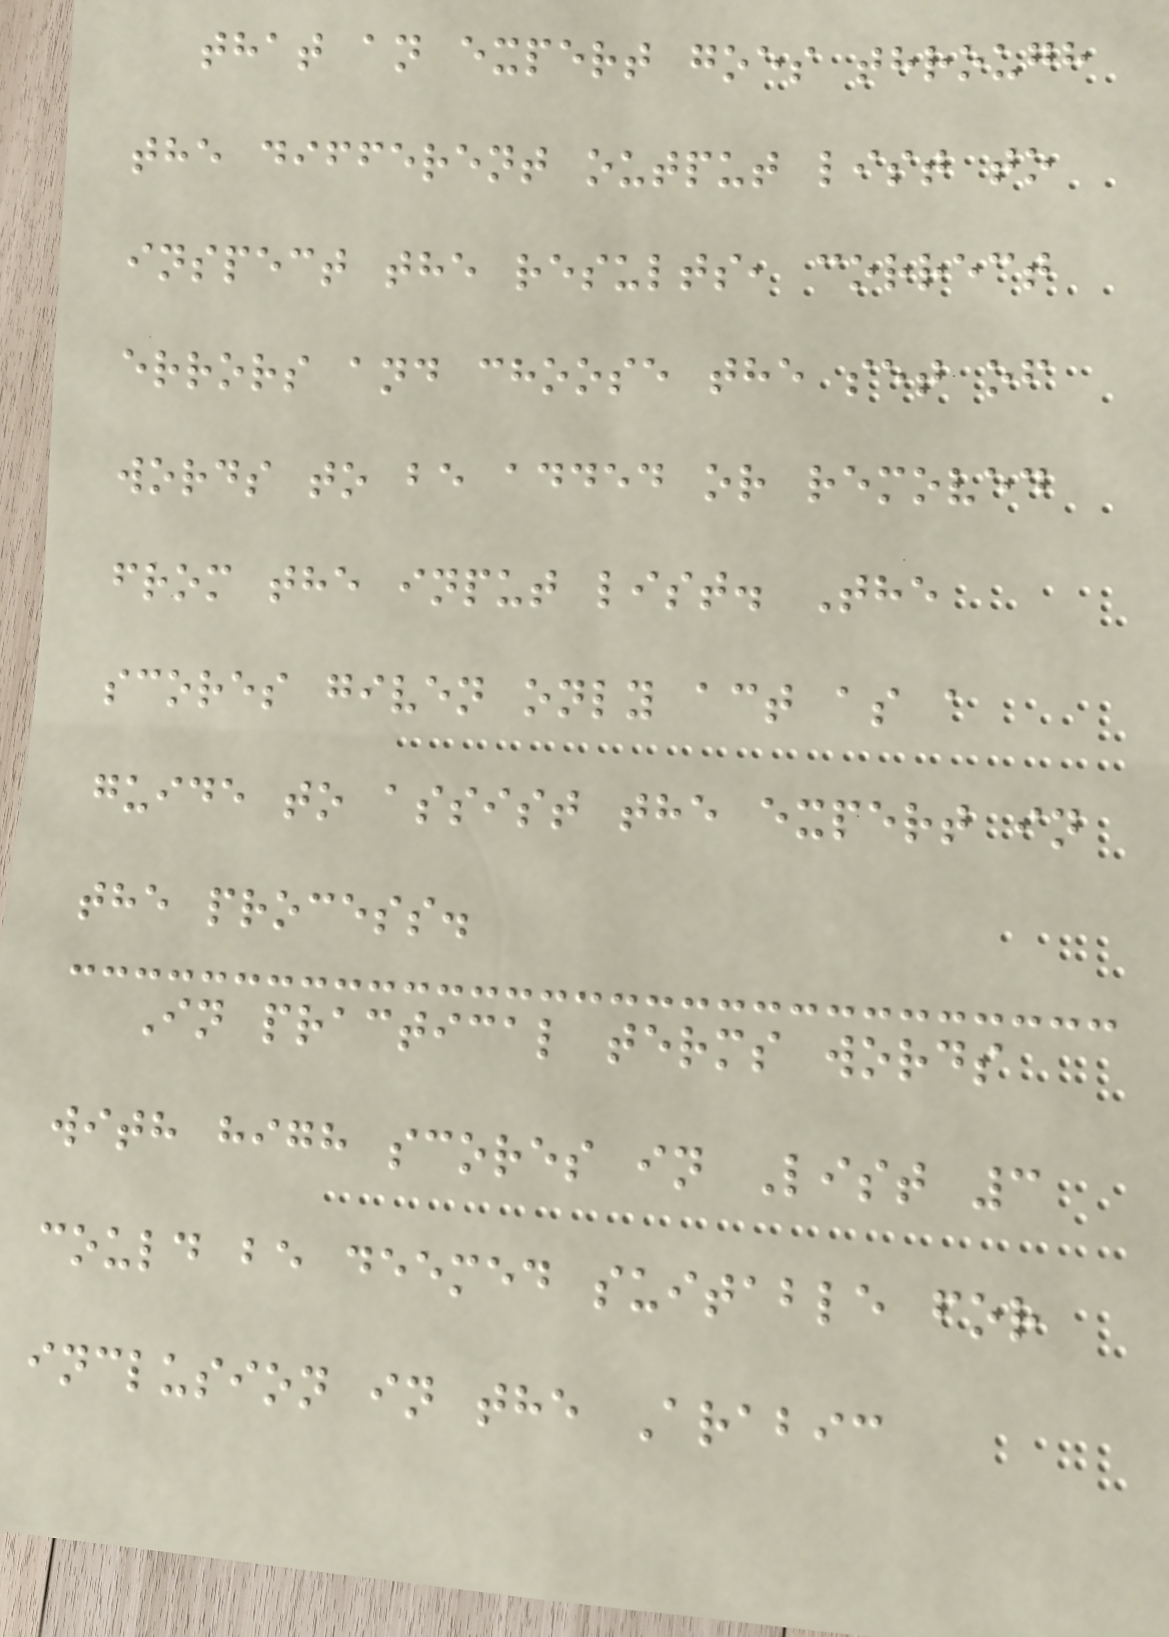that an expert goes through
the different output list to
inspect the results, correct
errors and choose the set of
words to be added or removed
from the input list. The
scores given only act as a
guide to assist the expert in
the process.
In practical terms words
with high scores in List 3
could be deemed suitable for
inclusion in the Arabic
